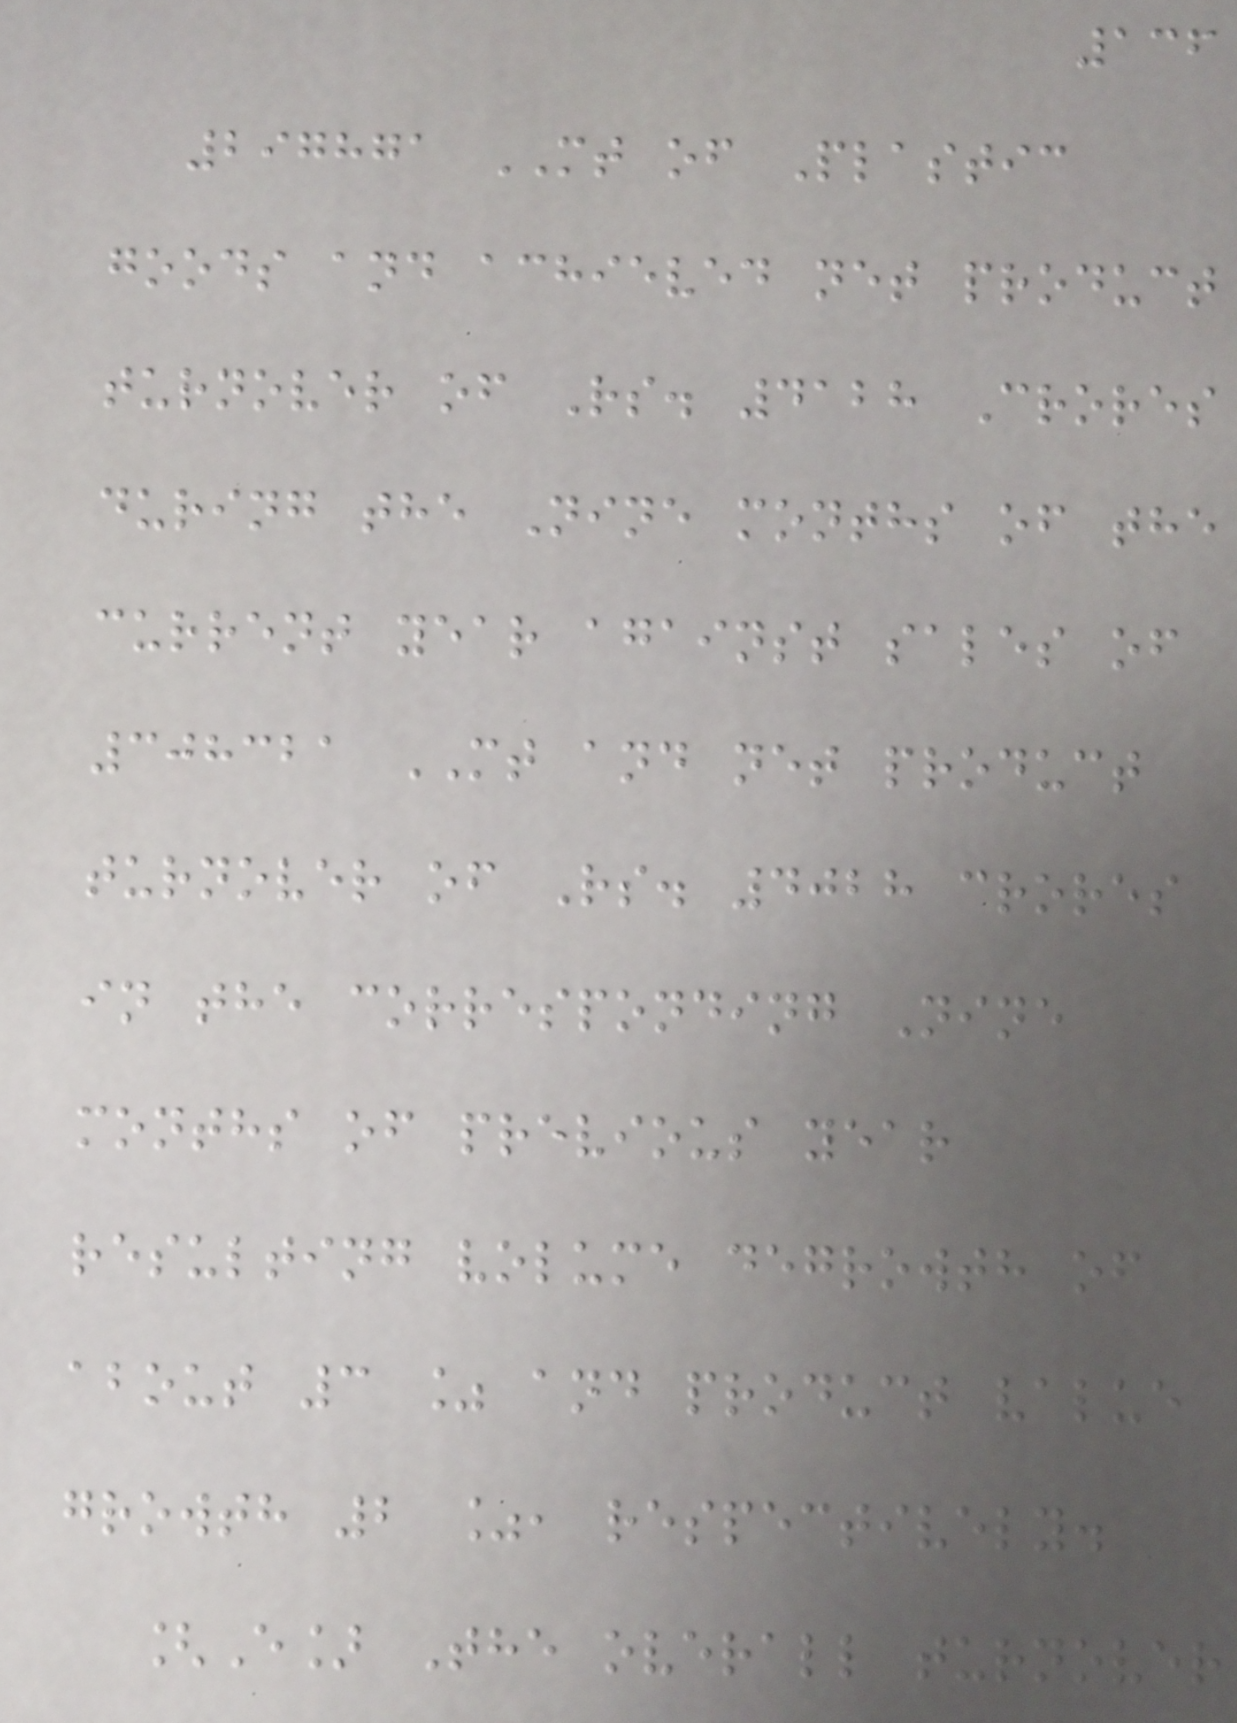136
297871 MT of Plastic
goods and achieved net product
turnover of Rs. 4128 Crores
during the Nine months of the
current year against sales of
308321 MT and net product
turnover of Rs. 4028 crores
in the corresponding Nine
months of previous year
resulting volume degrowth of
about 3 % and product value
growth 2 %, respectively.
[E] The overall turnover
